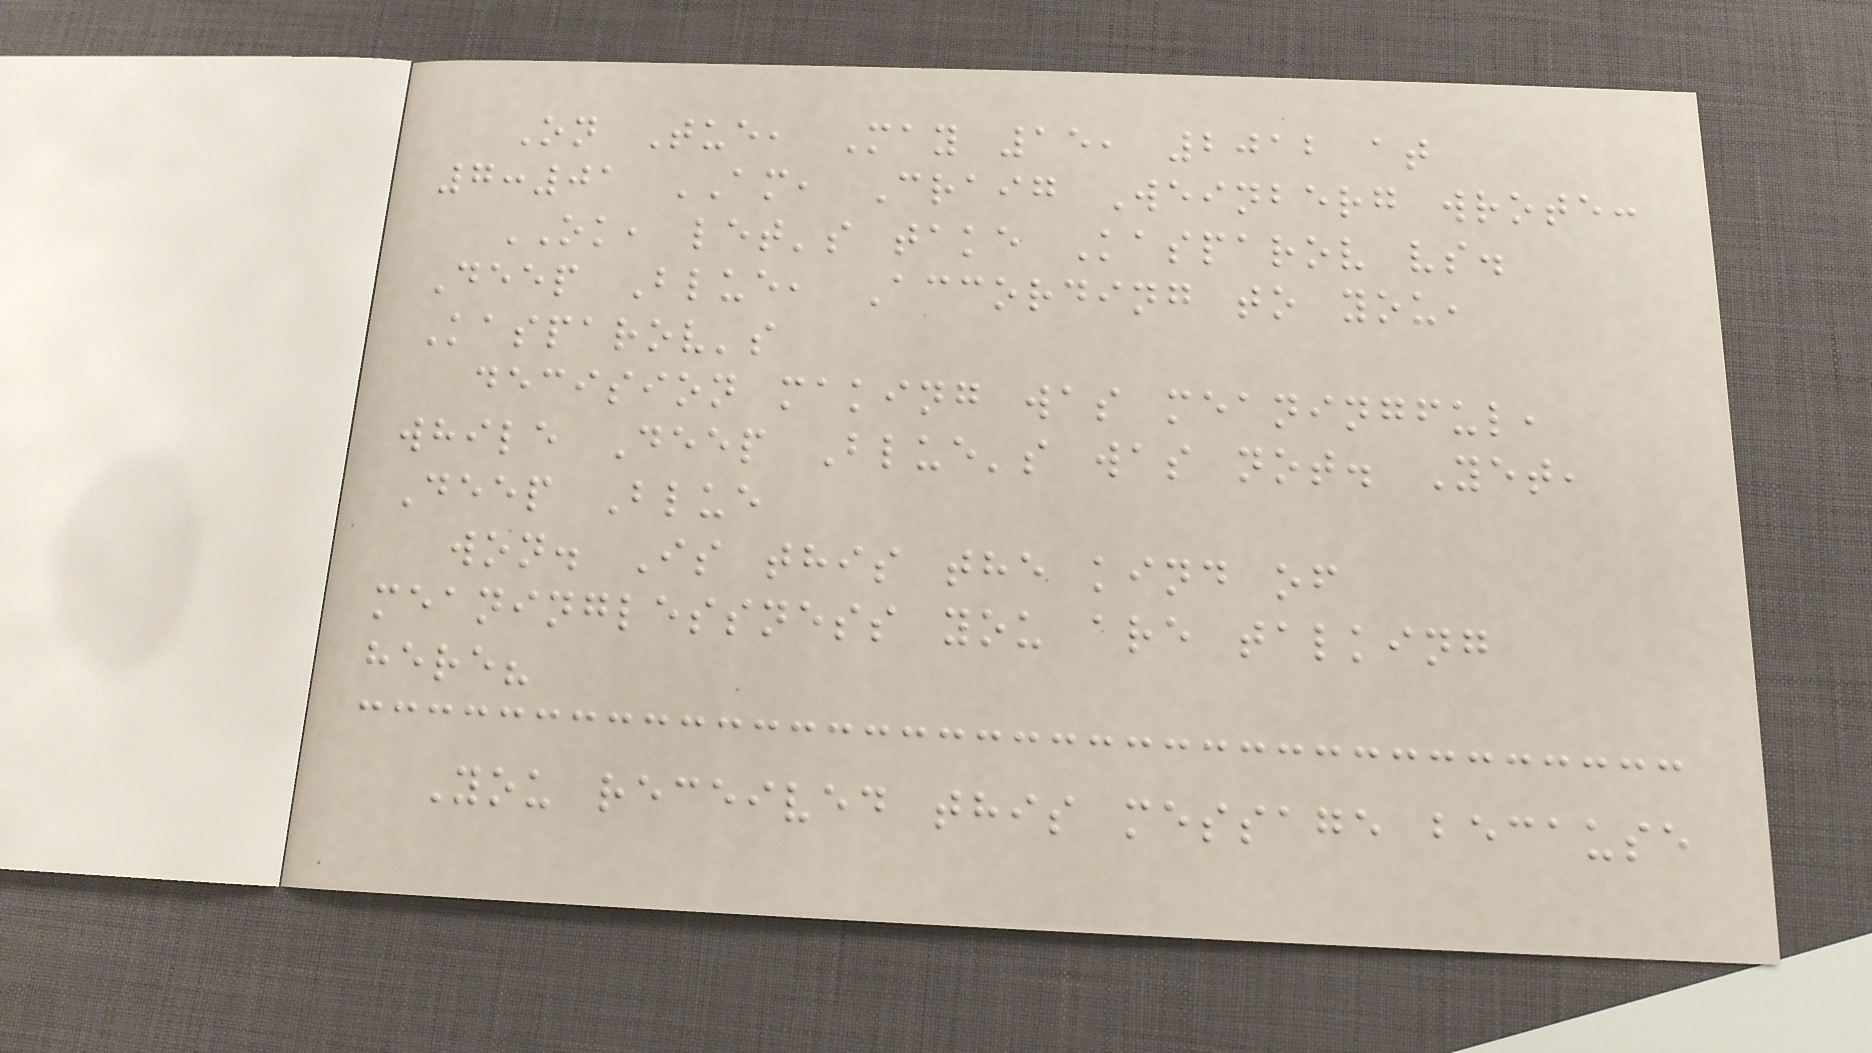On Tue, May 15, 2012 at
7:01 AM, Craig Weinberg wrote:
OK, let's take Kasparov vs.
Deep Blue, According to you,
Kasparov's
decision making was meaningful,
while Deep Blue's was not. Yet,
Deep Blue
won. Is this the kind of
meaninglessness you are talking
here?
You received this message because
